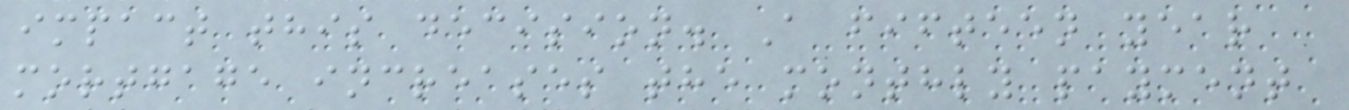impact this decision. A fifteen year
mortgage increases the monthly payment
